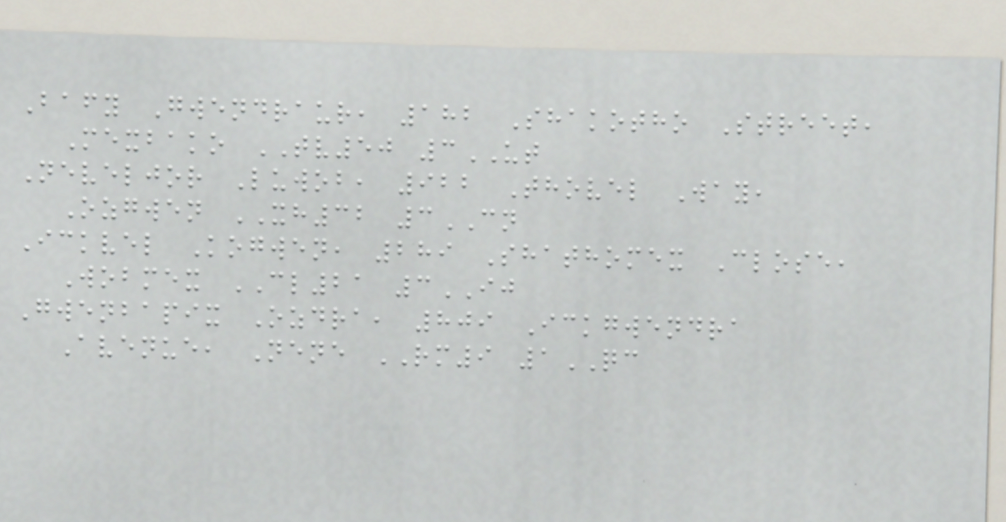Bafy Gwendraur, 182 Shakotho Street,
Mexbako TV50 3UT
Neveljor Luwob, 922 Thovel Way,
Ozgwen XH32 3CN
Ickvel Kogwen, 289 Shathomex Close,
Wobmex CL21 3IJ
Gwenbapix Ozdra, 809 Ickgwendra
Avenue, Nene RM9 1QC
